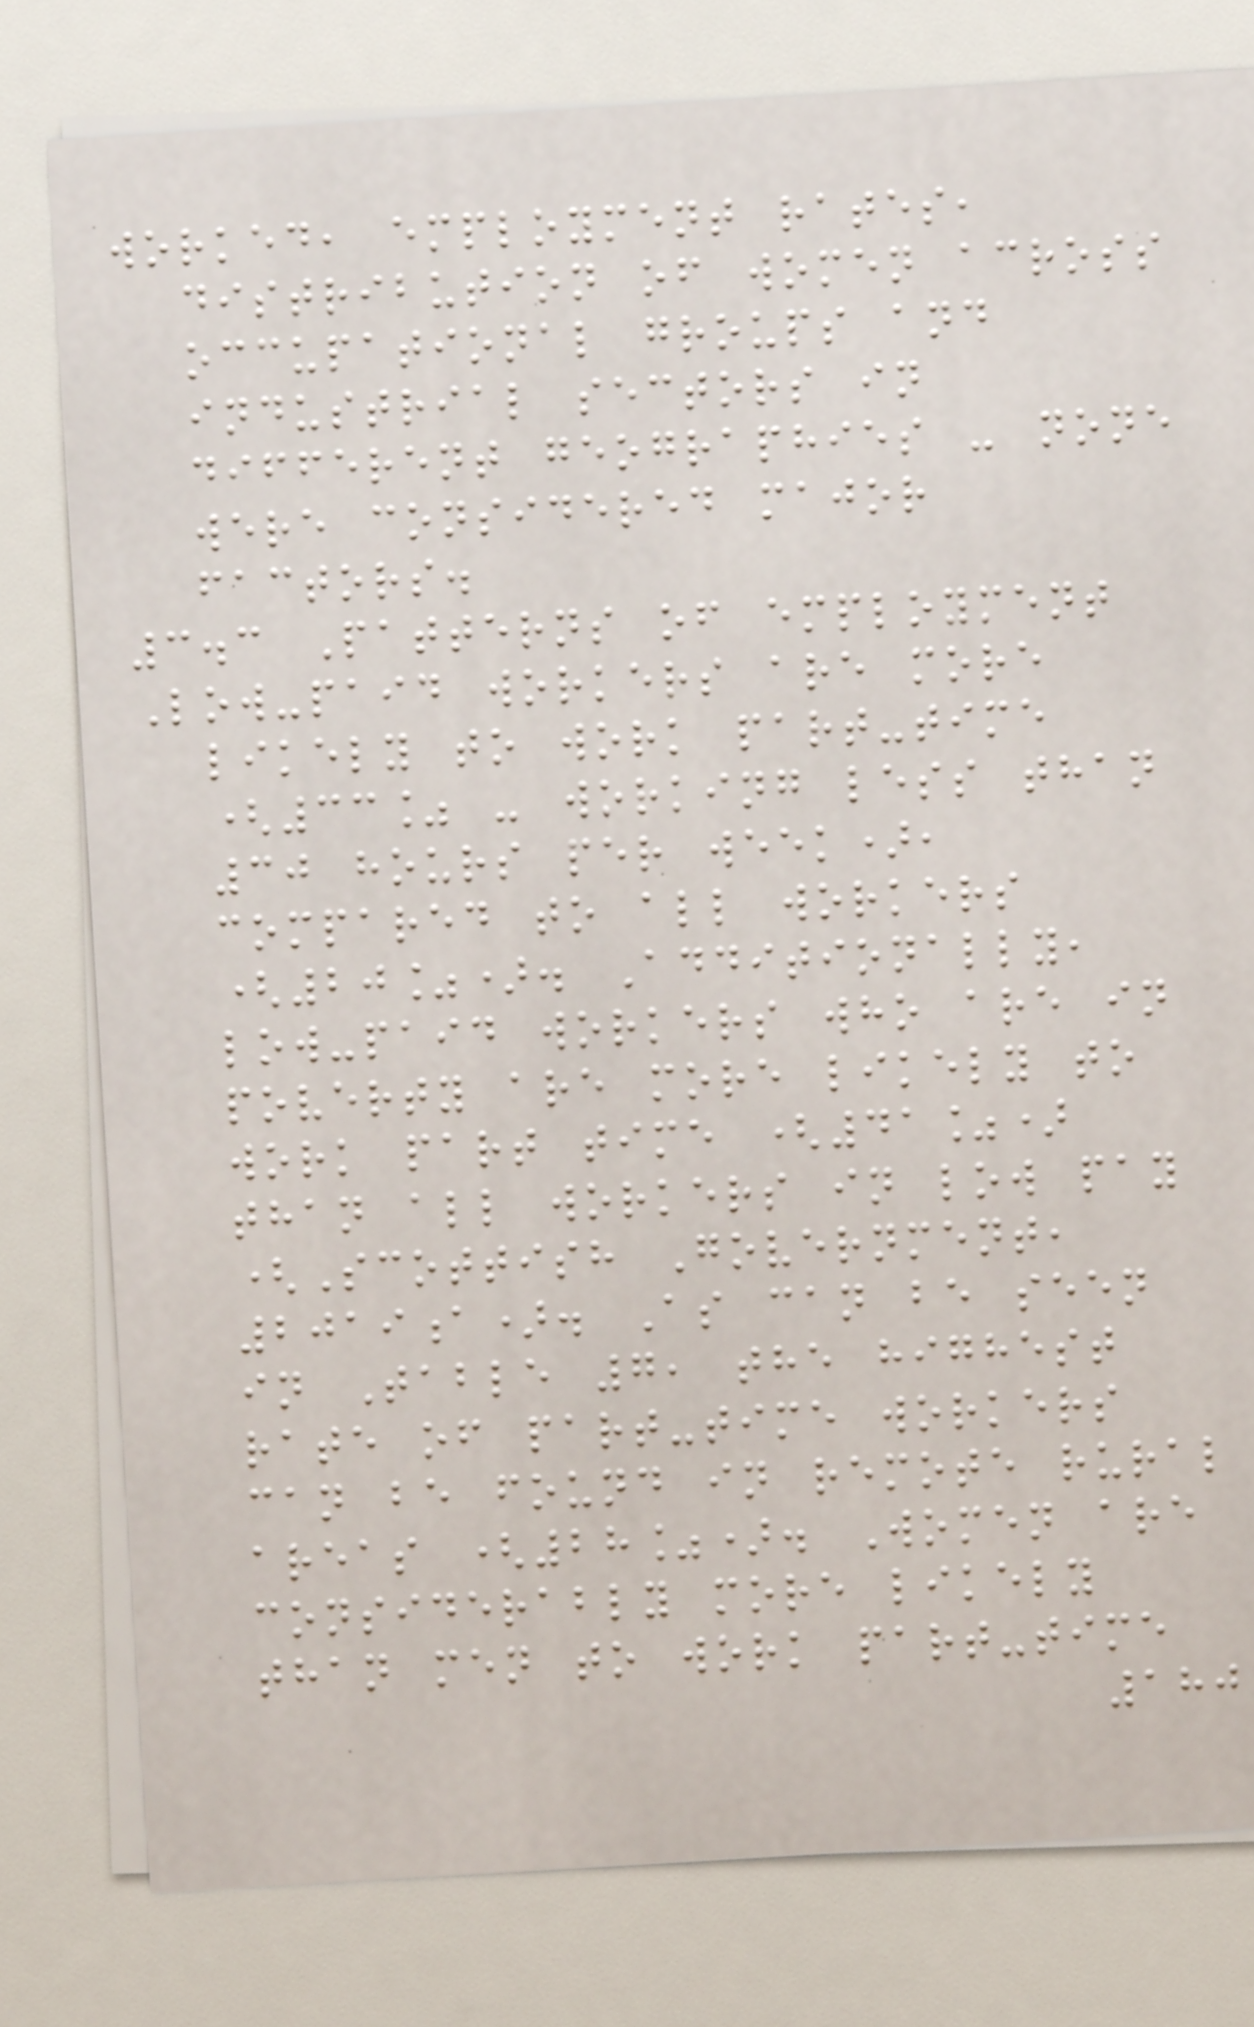worked, employment rates,
distribution of women across
occupational groups and
industrial sectors in
different geographies - none
were considered major
factors.
3.3 Patterns of employment
Low-paid workers are more
likely to work part-time
(33% - working less than
30 hours per week),
compared to all workers
(20%). Additionally,
low-paid workers who are in
poverty are more likely to
work part time (41%)
than all workers in low pay
(Scottish Government,
2019a). As can be seen
in Table 7, the highest
rate of part-time workers
can be found in remote rural
areas (28%). Women are
considerably more likely
than men to work part-time
180
